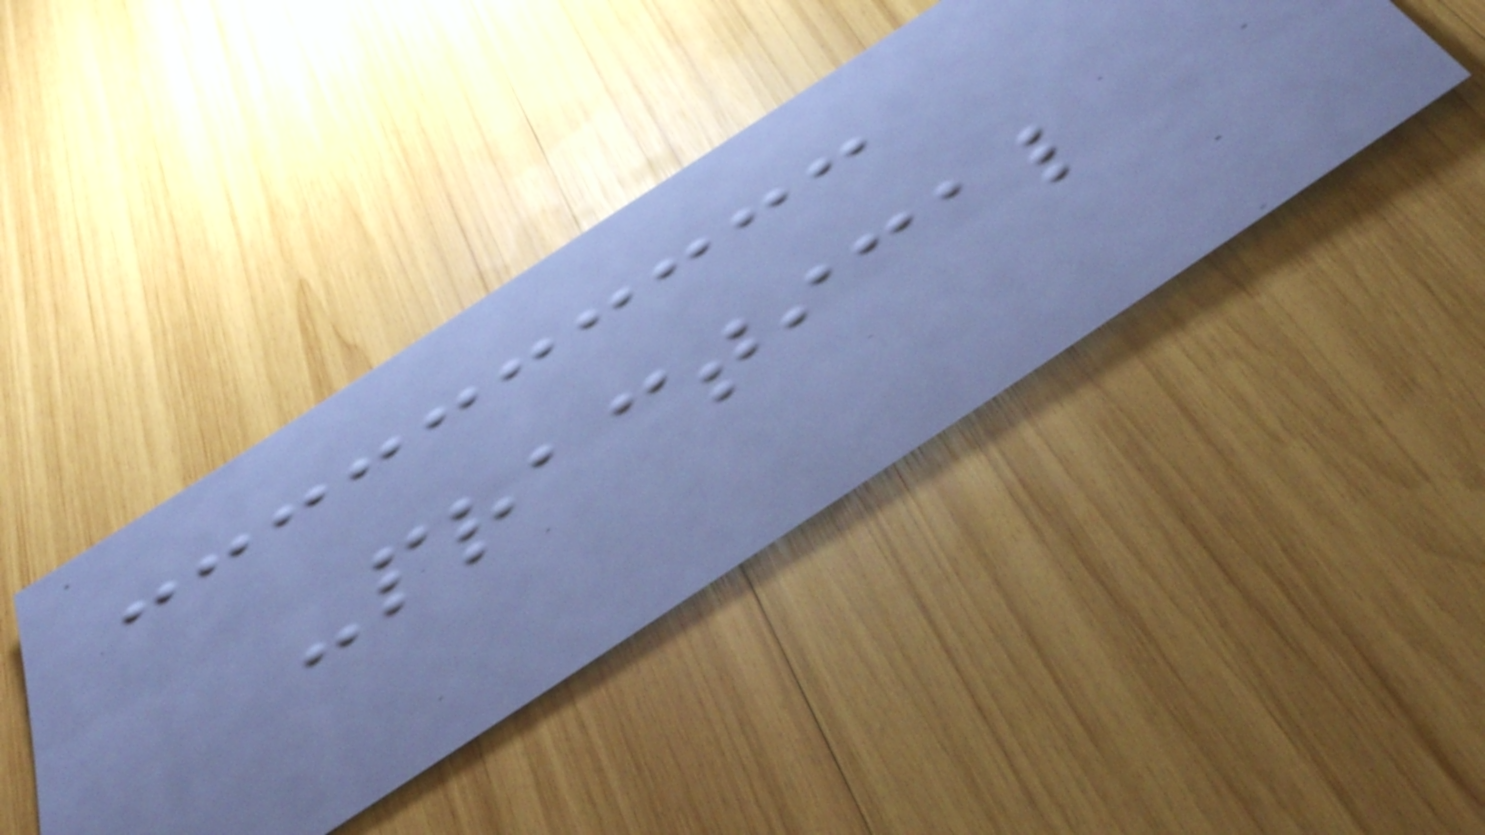-practical
